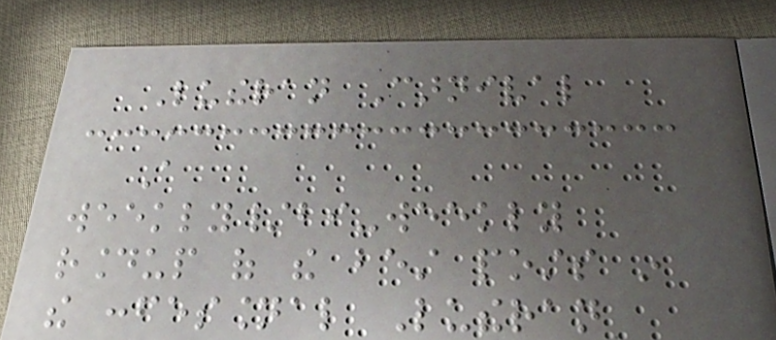Lutheran Carnival
A
weekly/bi-weekly
roundup of the best posts in
the confessional Lutheran
